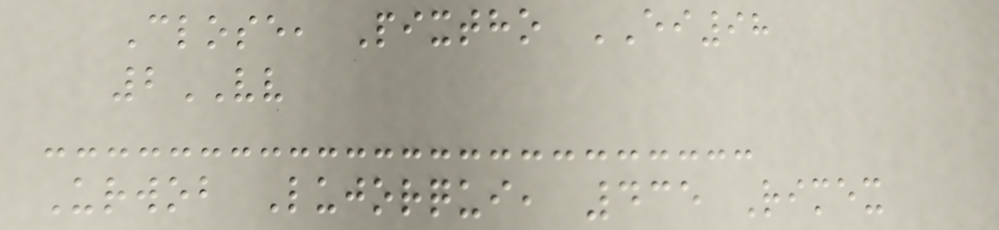Close, Pixtho EI98
2VV
Urwob Lujorqui, 435 Rimex
